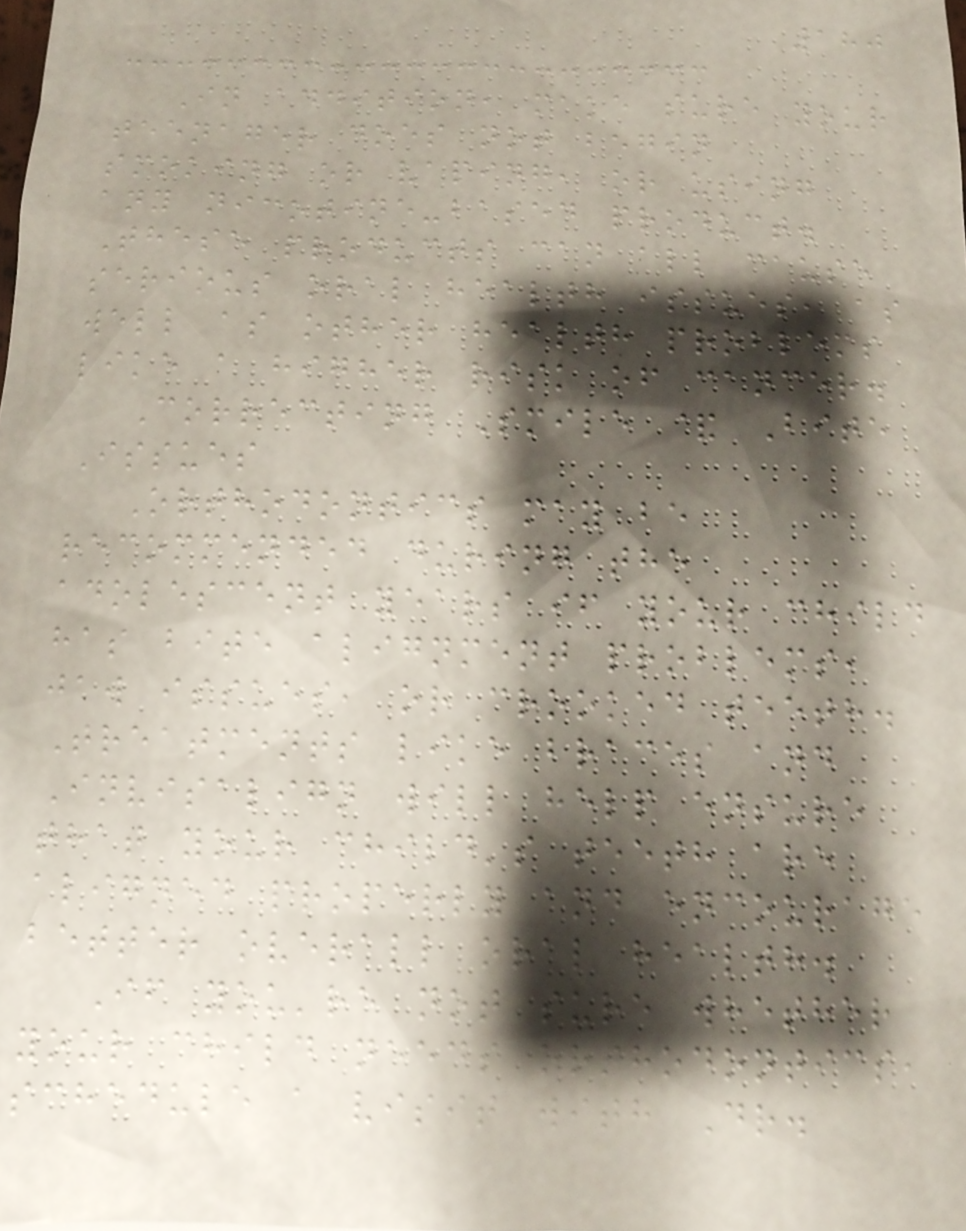180
In addition, make sure your
teenager does not begin
smoking or vaping, or using
any nicotine-based product.
These products can all cause
serious oral health issues, as
well as other health problems
like a higher risk of cancer.
Correcting Smile & Bite
Issues
Orthodontics may be
recommended during the
adolescent years if your child
has bite alignment problems,
jaw issues, or crooked teeth.
Treatments like braces and
Invisalign will help ensure
that your child's teeth are
aligned properly and encourage
better overall oral health.
If you're not sure whether
your child needs orthodontics,
schedule a visit with Dr.
